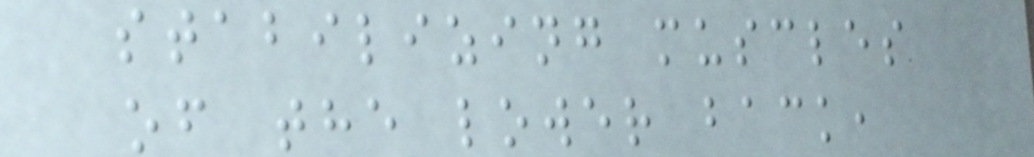stabilizing muscles
of the lower back,
